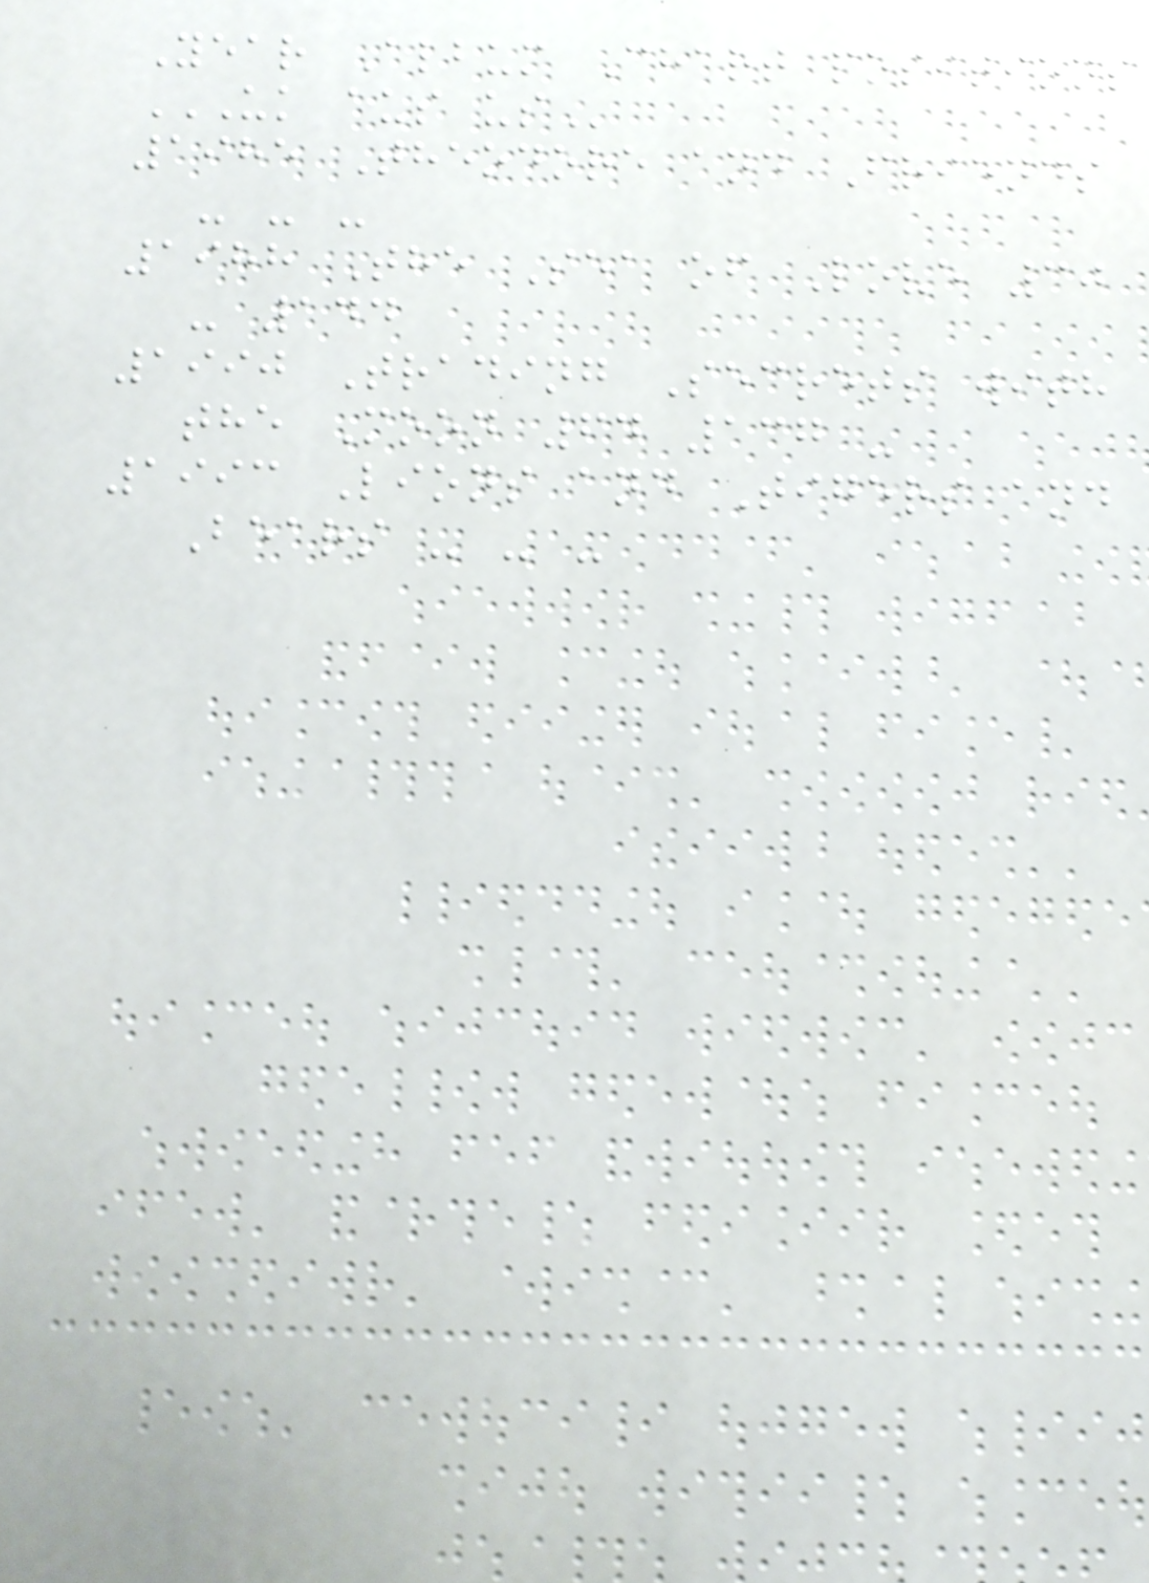Year Album Chart positions
UK AUS US
1985 Theodore and Friends
- - -
1988 The Sea of Love 30
- 144
1990 Trading Secrets with
the Moon 64 137 -
1993 Lions and Tigers and
Bears - - -
